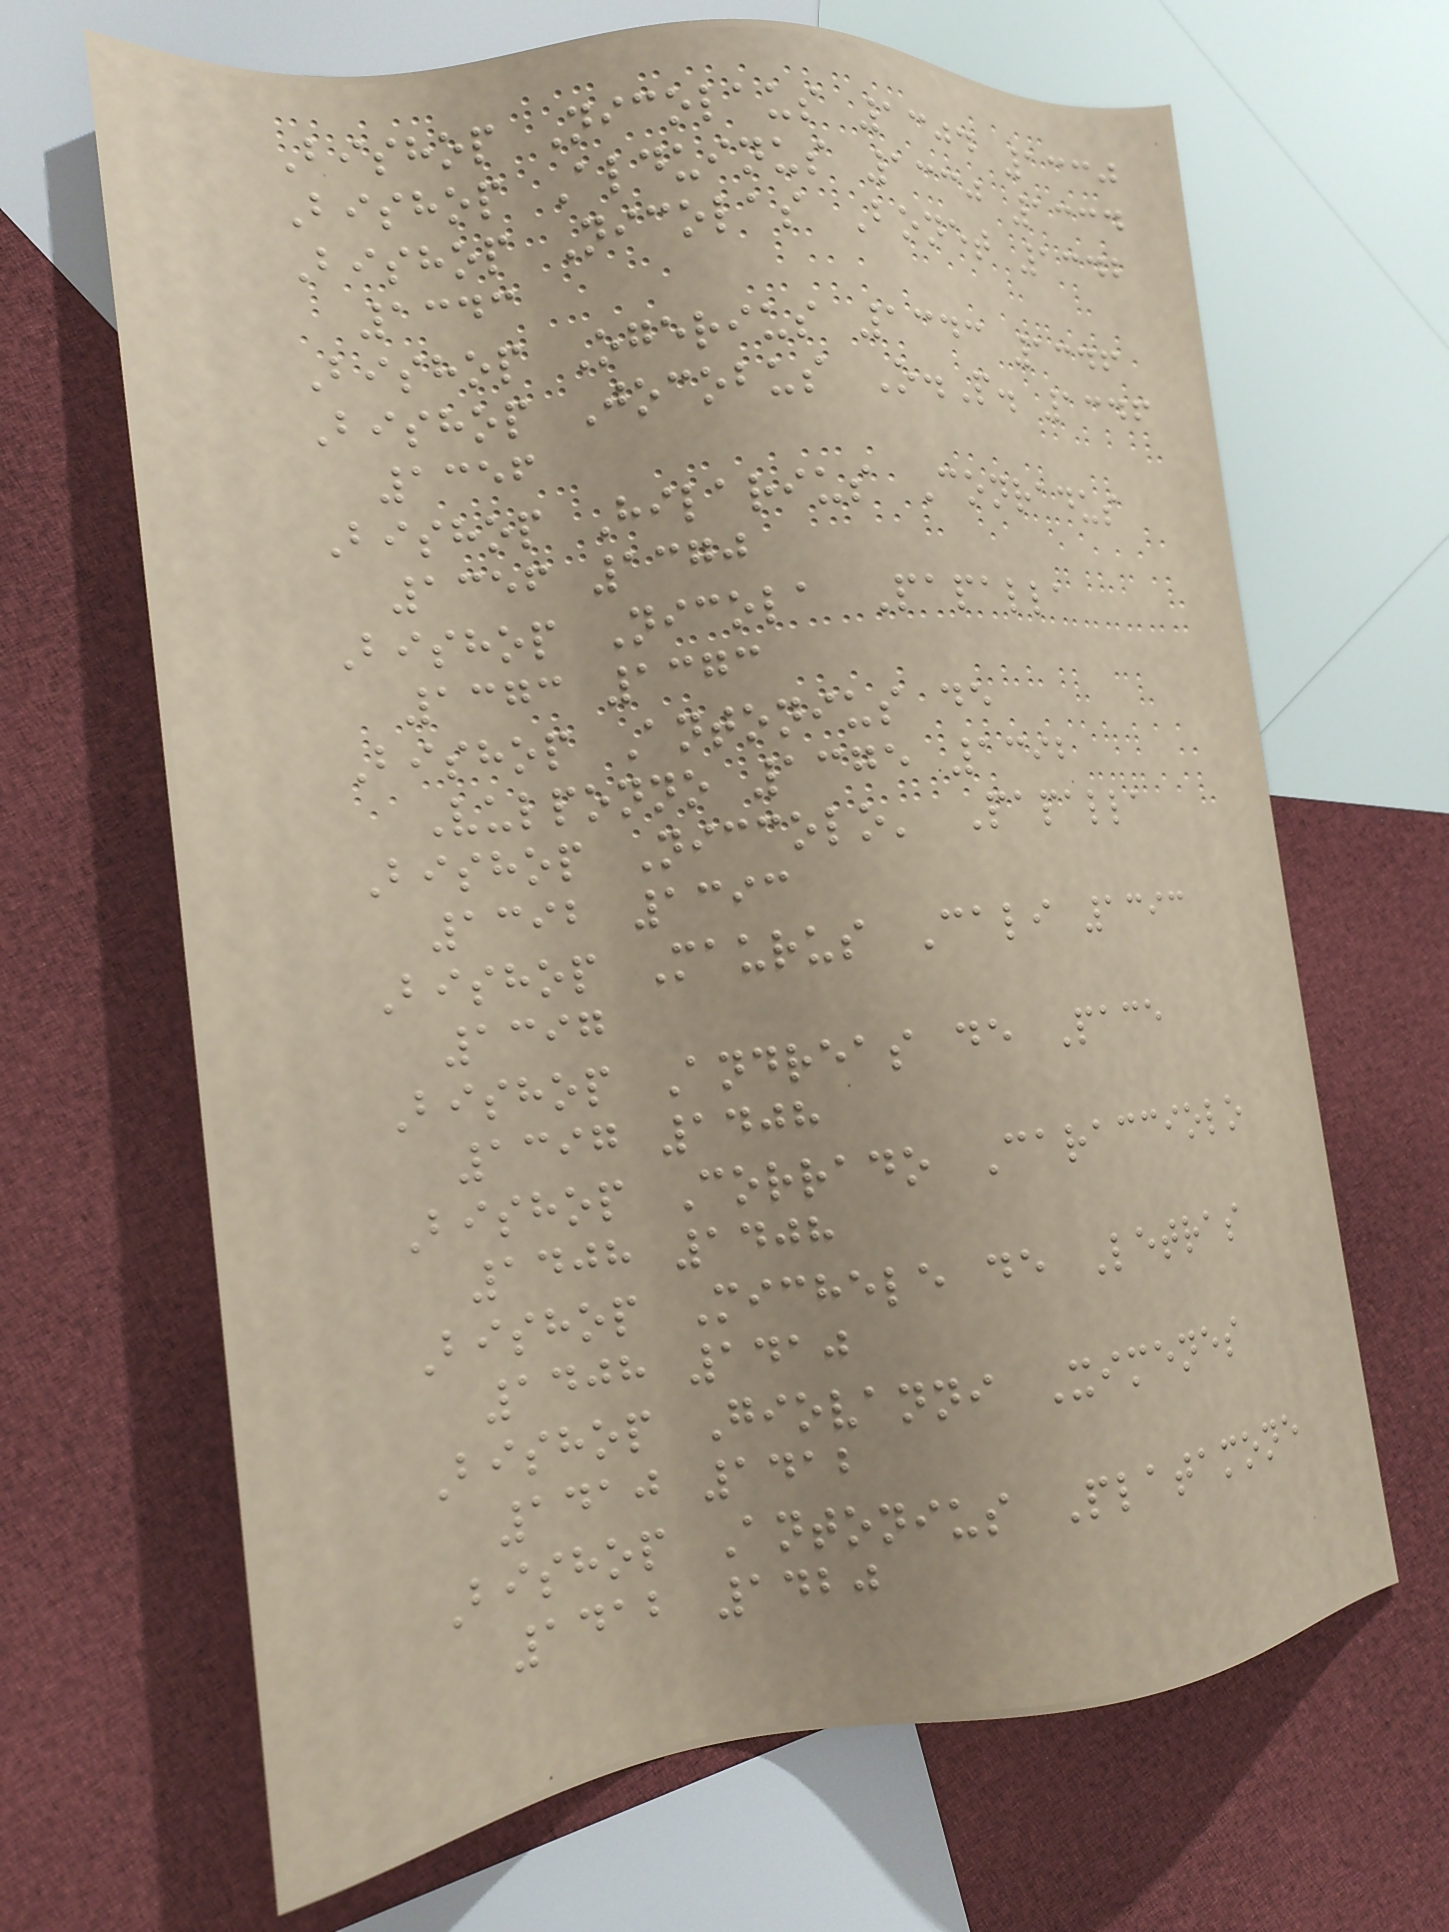Bishop Nicolaus 1304 1330
Bishop Alduinus 1330 1334
Bishop Nicolas Bonet 1342
1343
Bishop Ogerius 1343 1346
Bishop Jocobus O.P. 1346
1356
Bishop Hilarius Conradus
1356 1370
Bishop Nicola Papalla
1373 1373
Bishop Antonius de
Vulponno 1375 1392
Bishop Niccolo' Papalla
1392 1393
Bishop Maurus Cali 1393
1397
Bishop Andreas de Pace
1397 1408
Bishop Corrado Caracciolo
1408 1408
Bishop Michele de Letras
1408 1410
Bishop Giovanni Ximenes
1410 1412
Bishop Antonius Platamone
1412 1420
